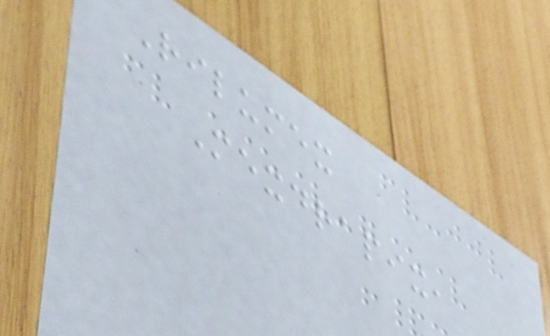Rilumex
Mexdrapix,
